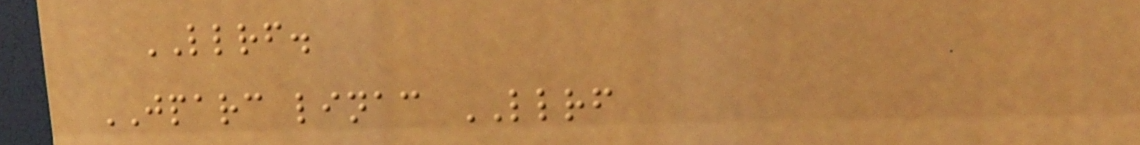LLRF.
JPARC linac LLRF
